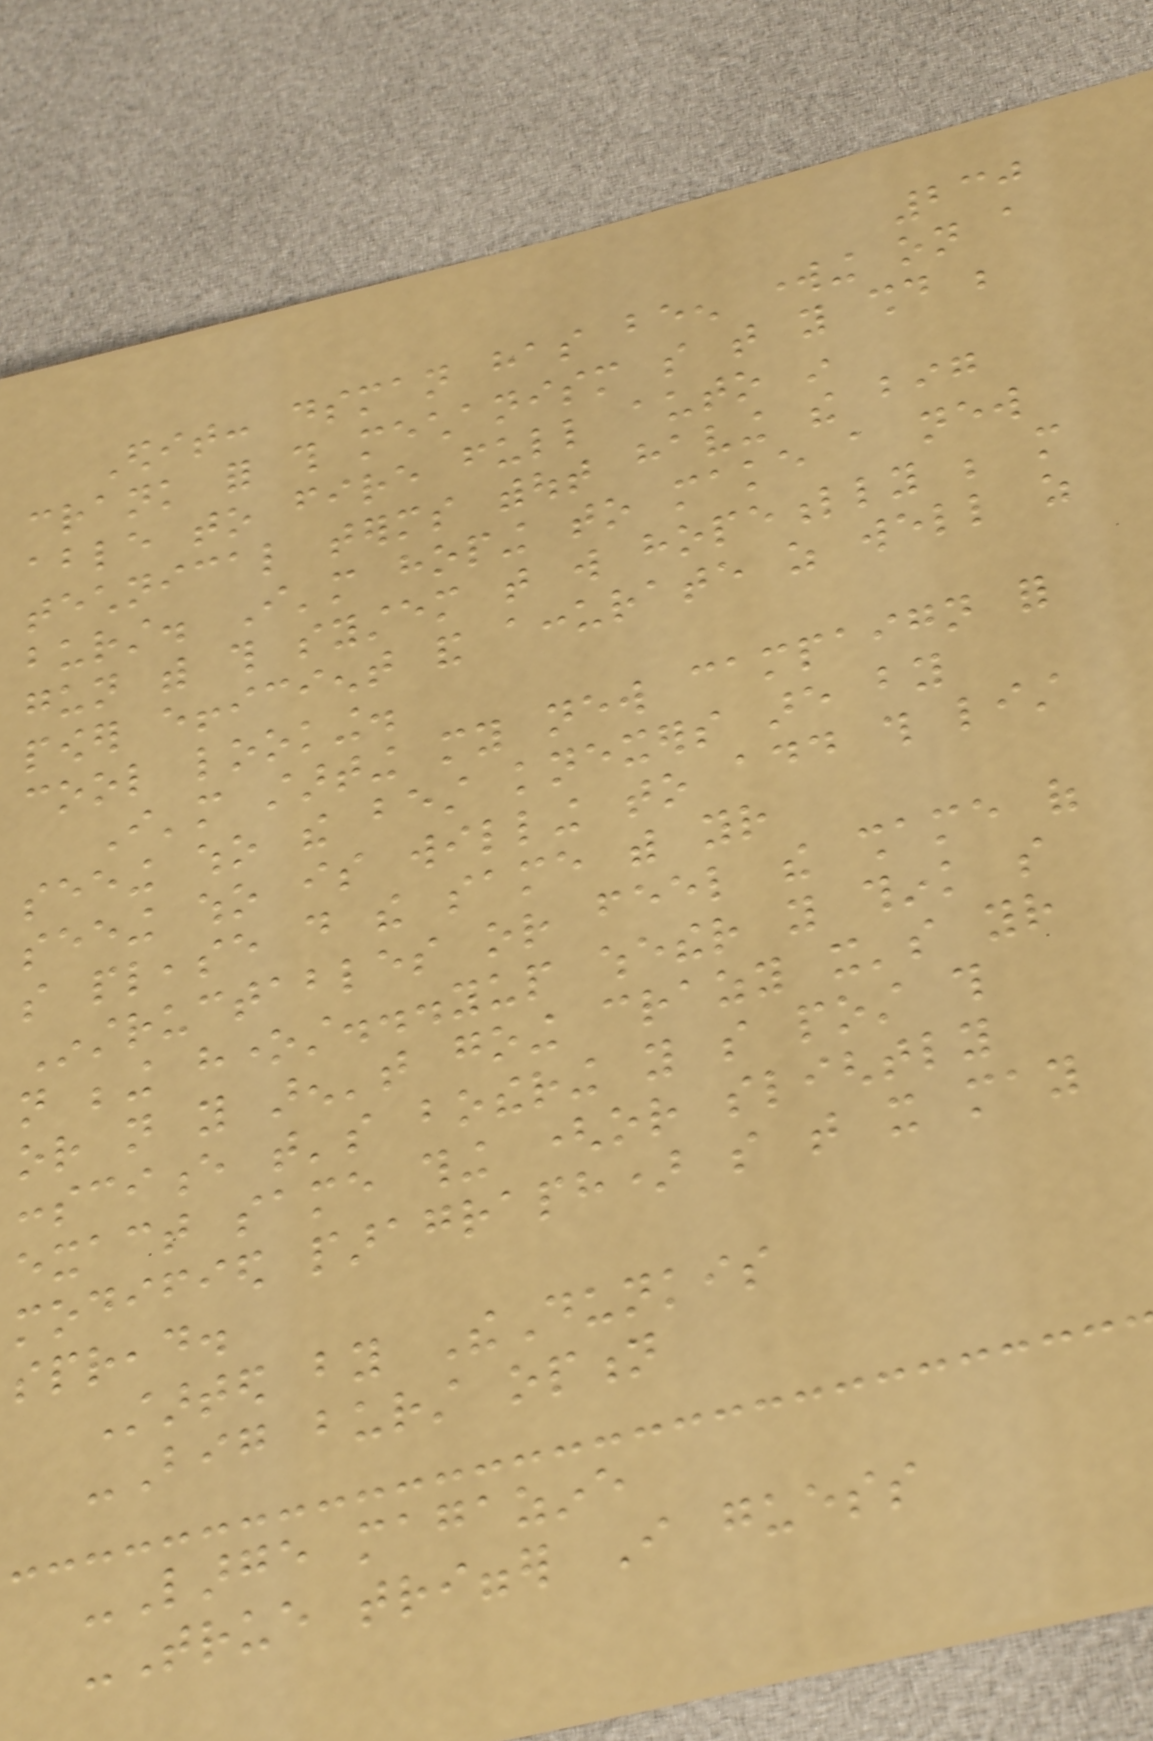230
Edit: dsman has been working on a
crank for this mechanism so that you should be
able to fire full auto in
technical terms without having the big
burst. I'm hoping to make a new
gun with this system that will hopefully be more
power efficient and accurate as well as
cool looking.
I'm starting my new campaign for
seeing who the best knexers are by
seeing who is willing to add this list
so please do the same with your
Instructables or feel the shame of
not being honest...yup whether you think so
or not you aren't going crazy it's your
conscience that's bothering you so post this
exact same thing (or slightly
modified paragraph) so that it may
spread.
Started by TheDunkis
-Big burst option
-Large magazine
-True trigger I guess
